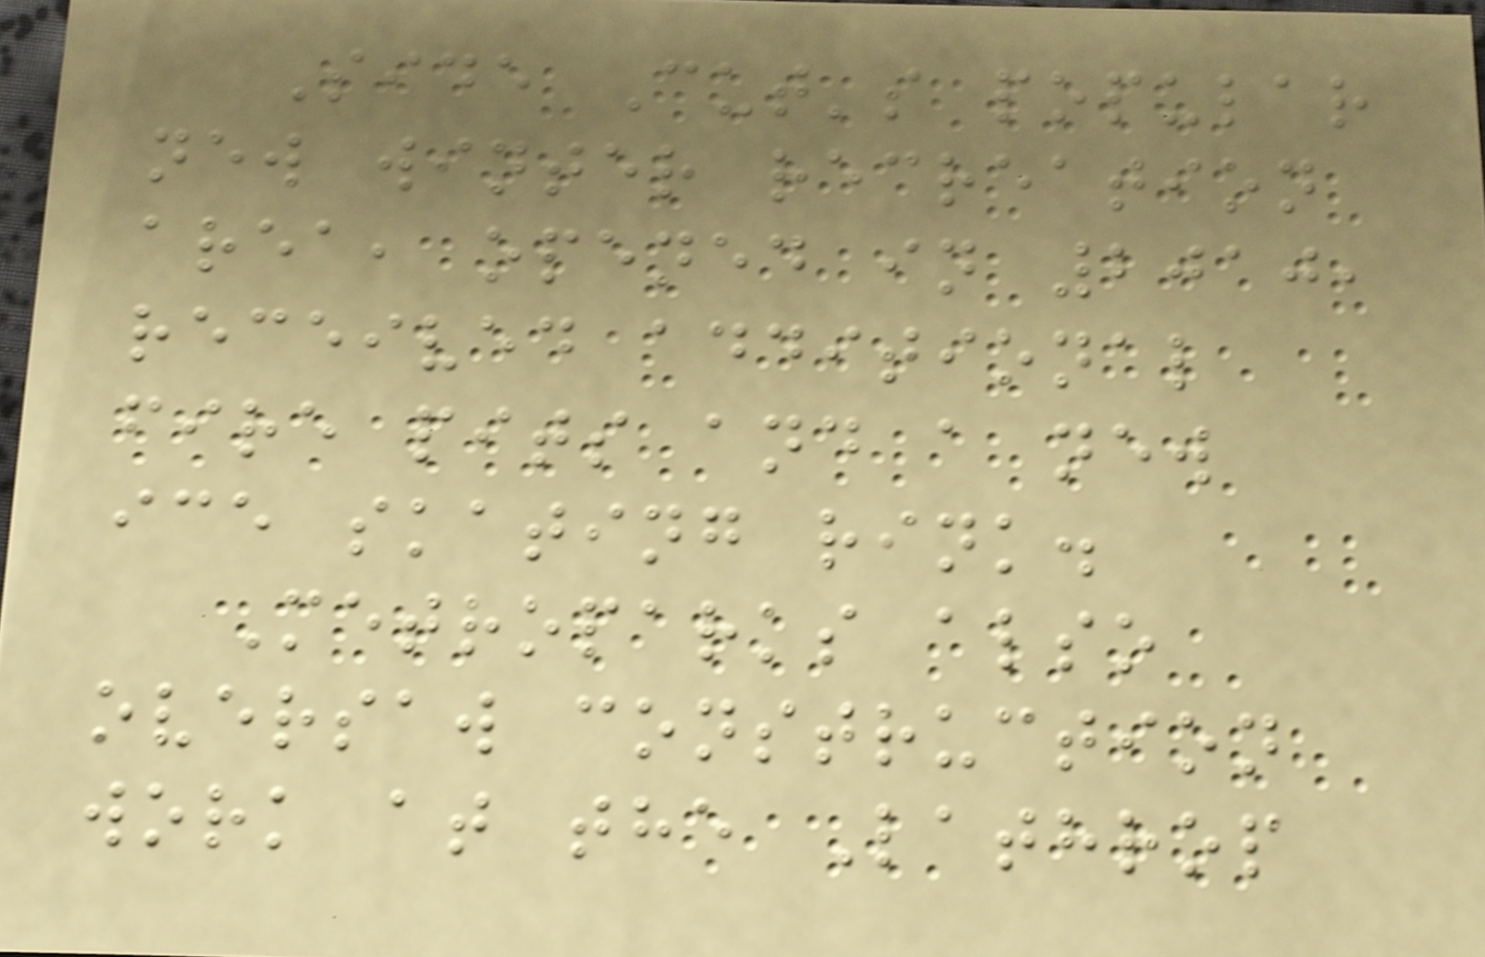Side Cut's popular
new winter recreation
area, opened in 2010,
received additional
fire pits and a new
ice skating rink.
Metroparks also
oversaw construction
work at the Lathrop
